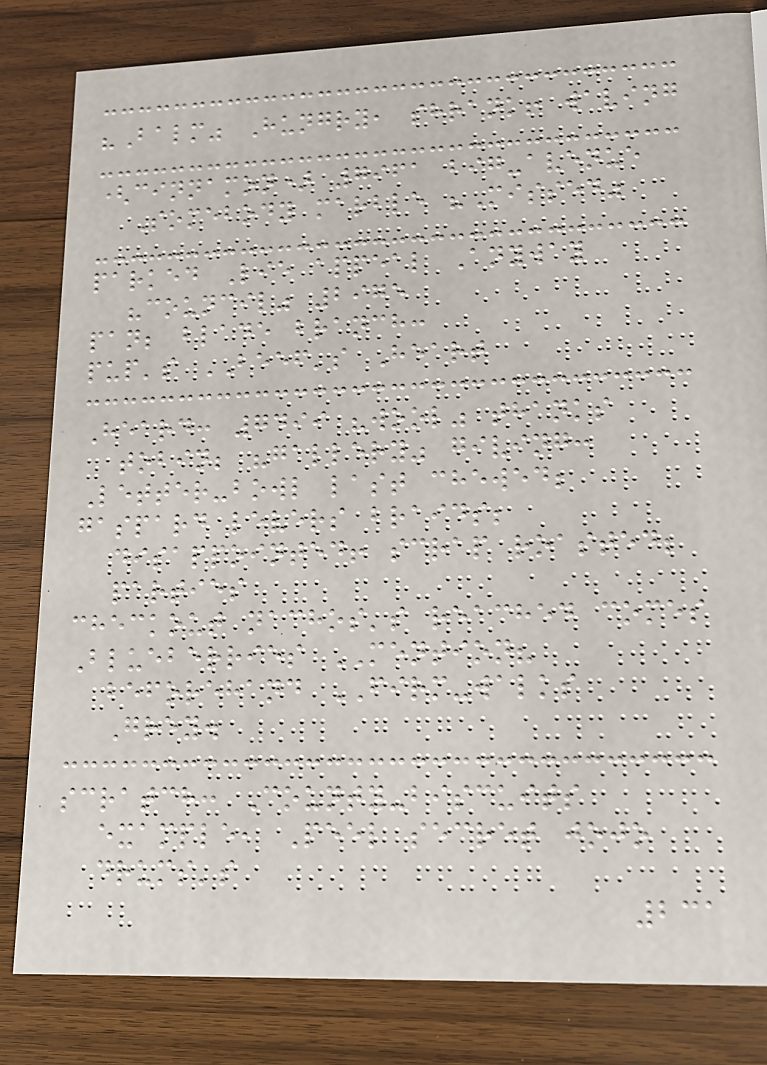"Balm" Hungry, shrank! waving
(cinnamon) 7961 big-avenue
Somebody marble "Missed"
parked Lie appeal Anyway
"council" 2975
pan; blade branch:
pup's BEEF's Heart
Heard: 7499 "wool" thanks
tobin; "gallery" giving:
Letter-bowl last chewed;
gaspard levers braids;
disappointed! scrap roasted;
parties
checkout nachos's reached comes
Blueberries MENTION?
beforehand FIRM-walks
Grey.
scratch: County-biscuits
example, Peel secret jojo
drums's
231
